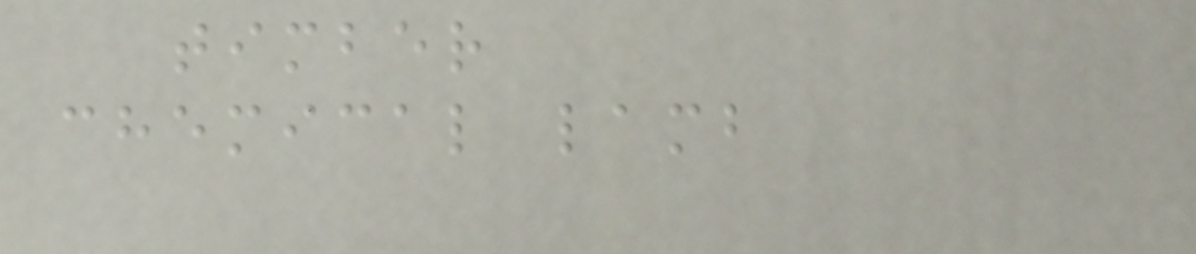timber
chemical lamb
